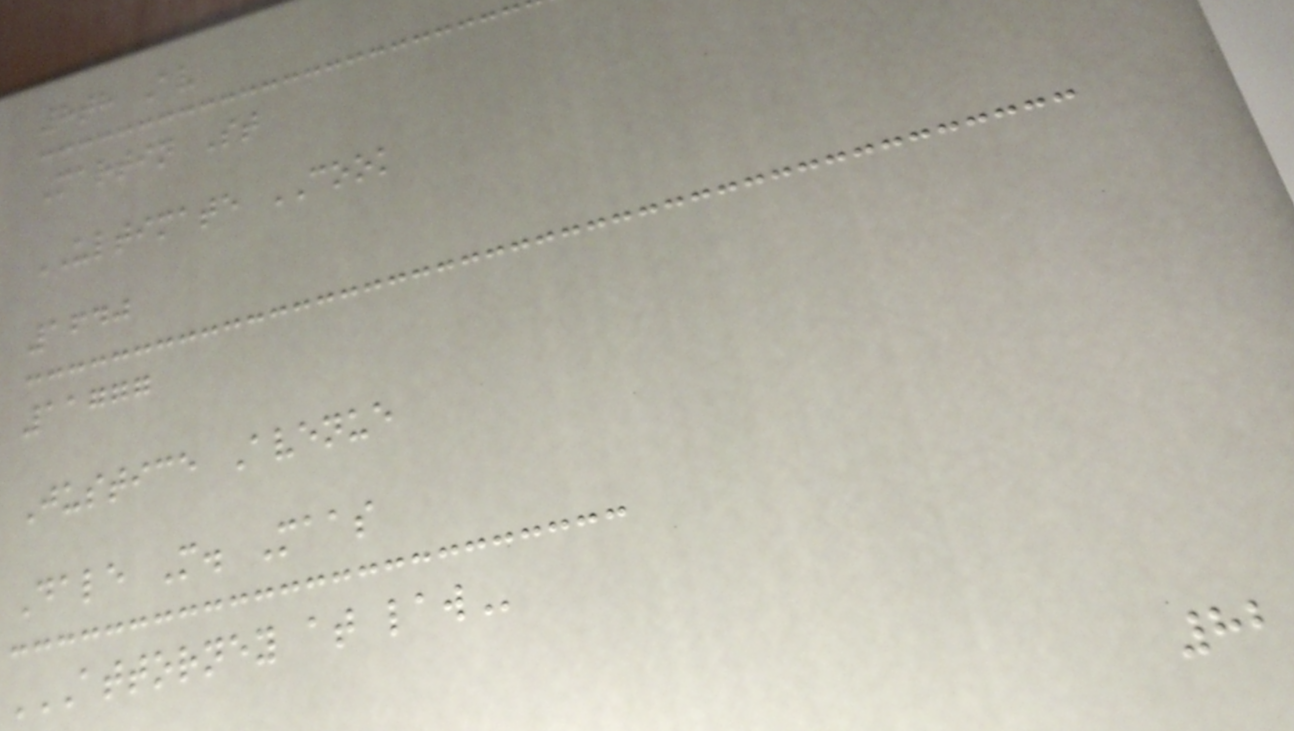8th Av
Martin St
ULTIMATE COOK
1640
11777
Justice Avenue
Dale M. Maas
ATTORNEY AT LAW
82
